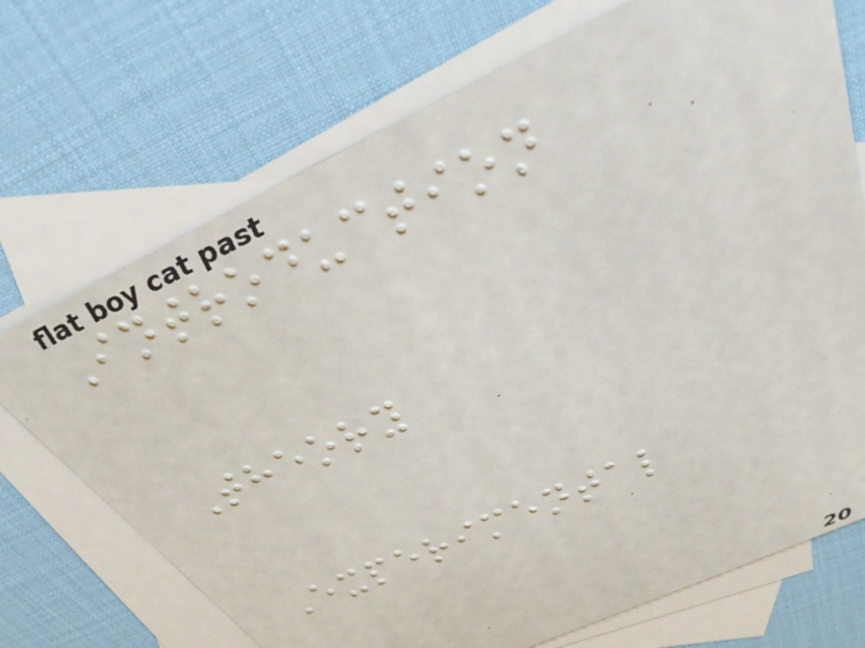Introduction
Theory
Experimental
